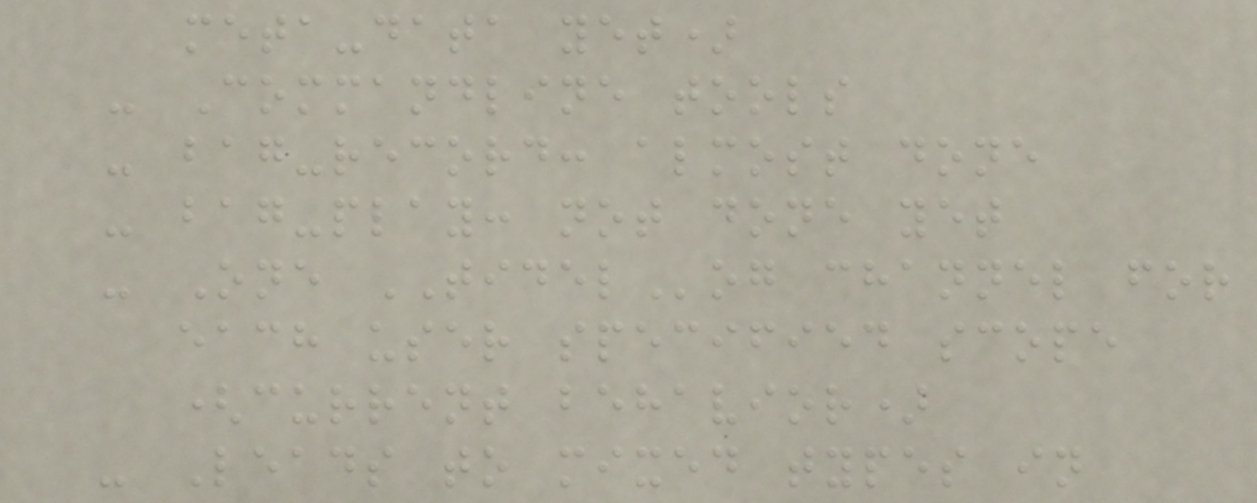meta-data yet)
- Commandline tools
- bag-record: almost done
- bag-play: not done yet
- One TIDELog channel for
each user specified scope
(current behavior)
- Leads to mixed types in
